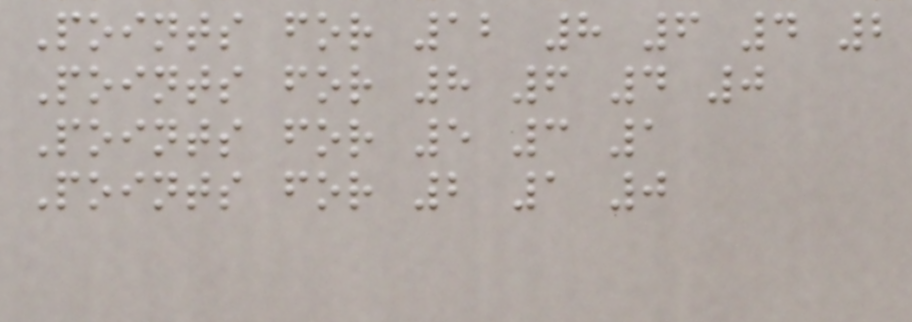Points for 12 8 6 4 2
Points for 8 6 4 0
Points for 5 3 1
Points for 2 1 0
